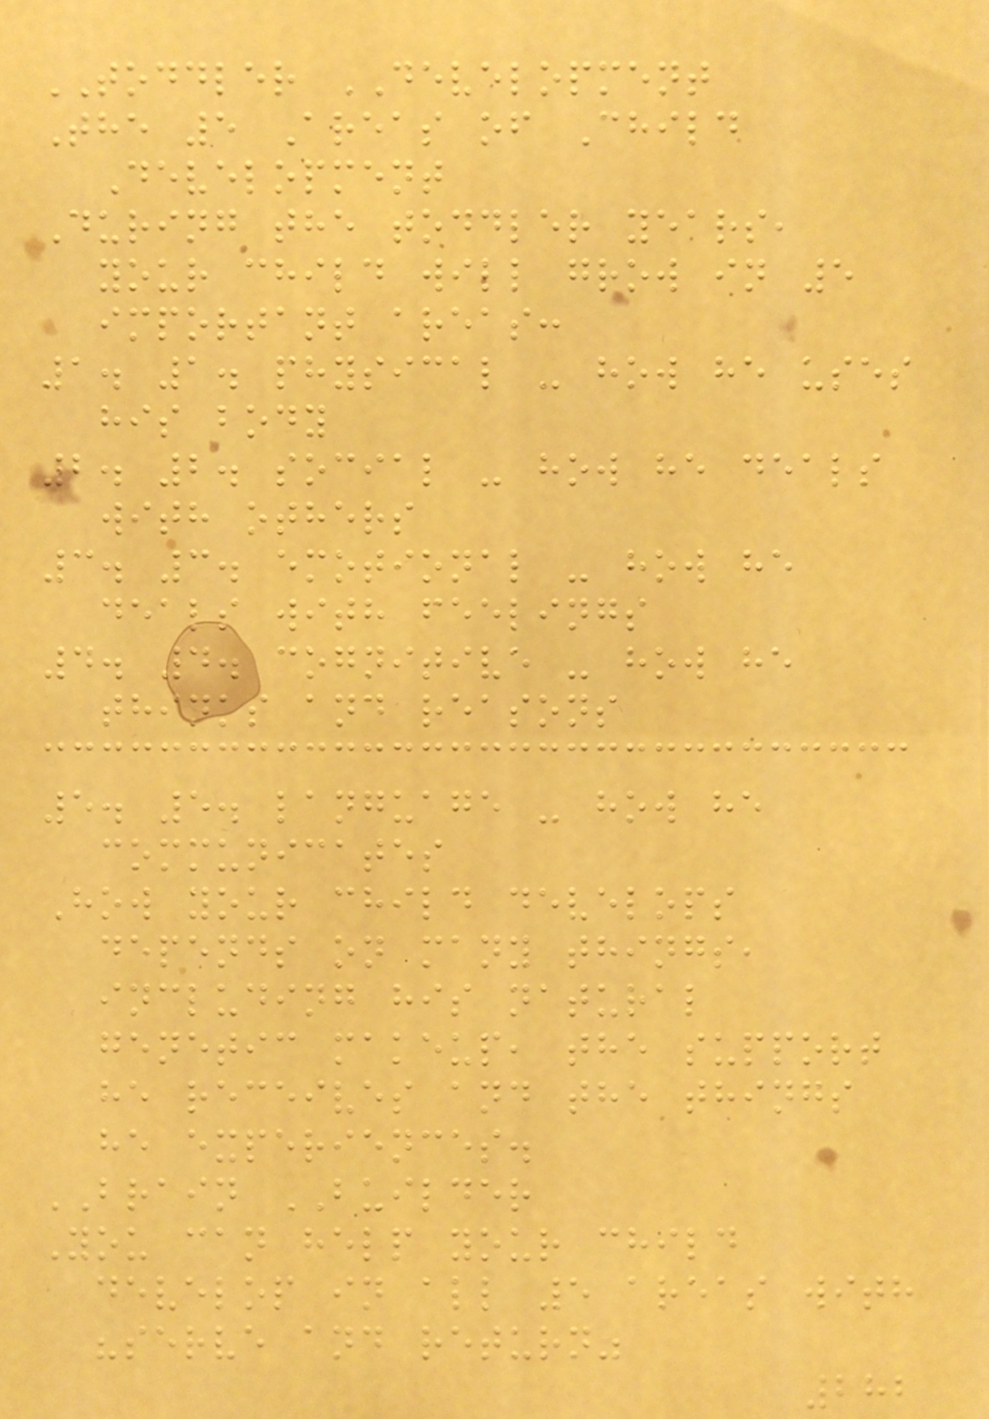TODDLER DEVELOPMENT
The 5 Areas of Child
Development
During the toddler years,
your child will grow in 5
important areas:
1. 1. physical - how he uses
his body
2. 2. social - how he deals
with others
3. 3. emotional - how he
deals with feelings
4. 4. cognitive - how he
thinks and reasons
5. 5. language - how he
communicates
How your child develops
depends on many things,
including his natural
genetic makeup, the support
he receives and the things
he experiences.
BRAIN BUILDER
You can help your child
develop in all 5 areas with
"serve and return"
282
